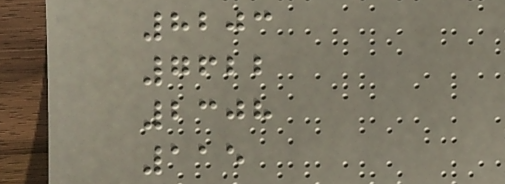8203
7622
2308
115
